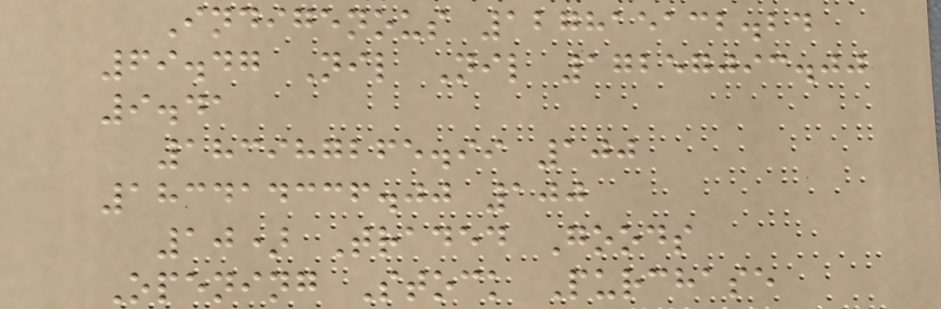Indigenous 127815132.24
69.47 Nil Nil 17257093.00
9.41
183987265.99 100
183414336.00 100
10) Traded Goods
Opening Stock Purchase
